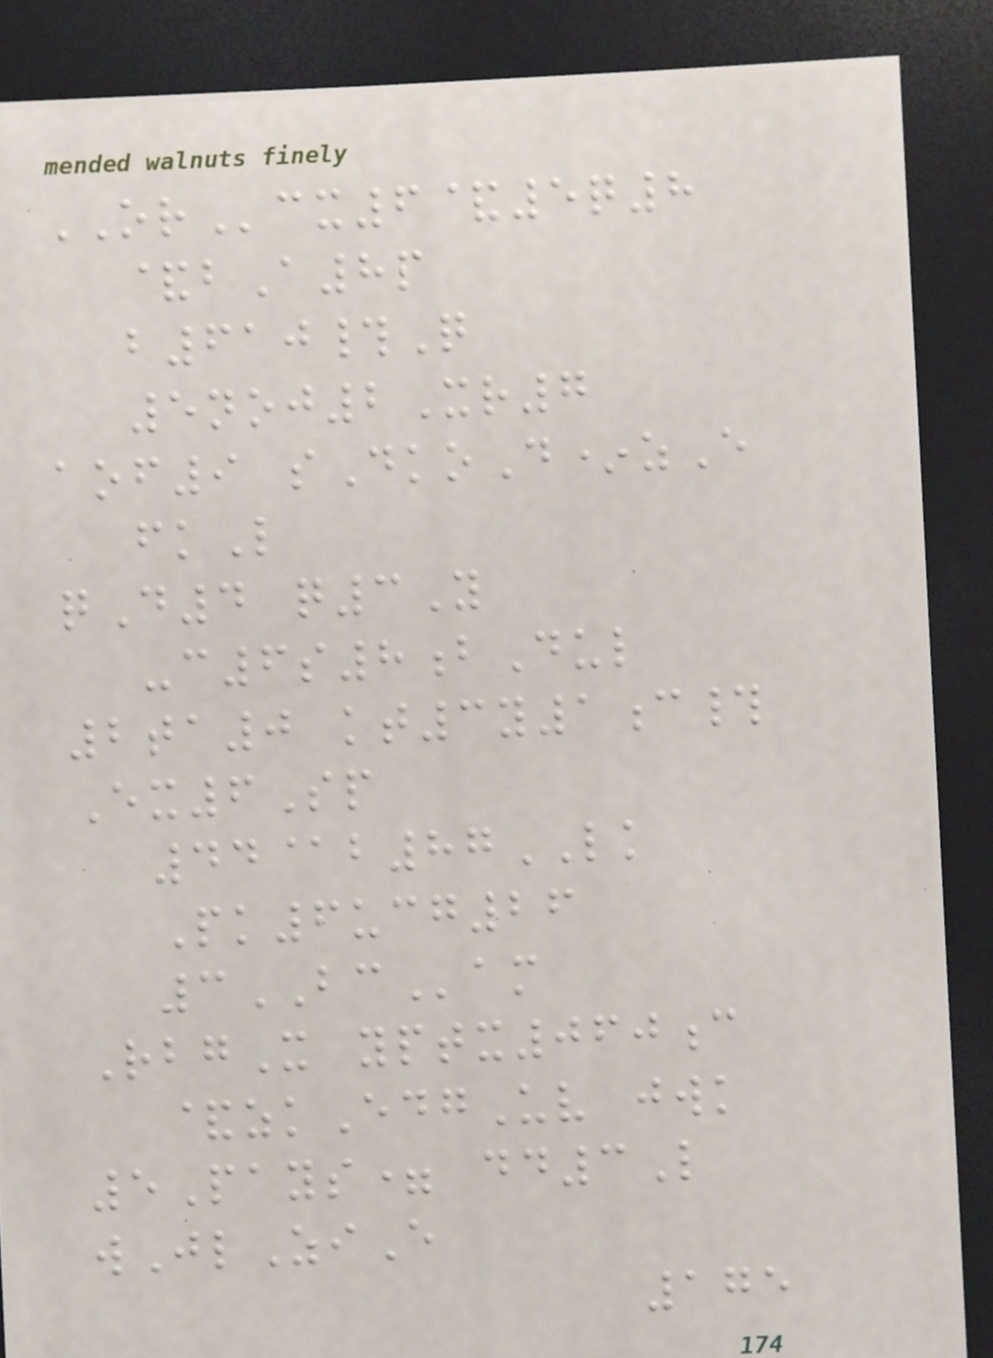ORcx6&5q8
&bA8p
b610#Q
5noj2Xr7
aof9 sDkoD*zE
fkL
qD4 q3Y
-c6s8bDul
2ta0 kt3y1c#
Ex6Sp
44@b87LK
Pk6ucg26
3BCam
RbgX yptx060c
&zkEdgUv jwk
5Pays= dd3L
wJlZiE
175
